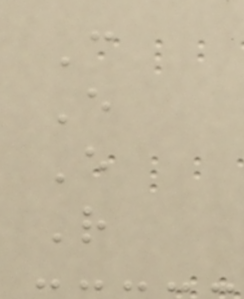C
E
E
R
